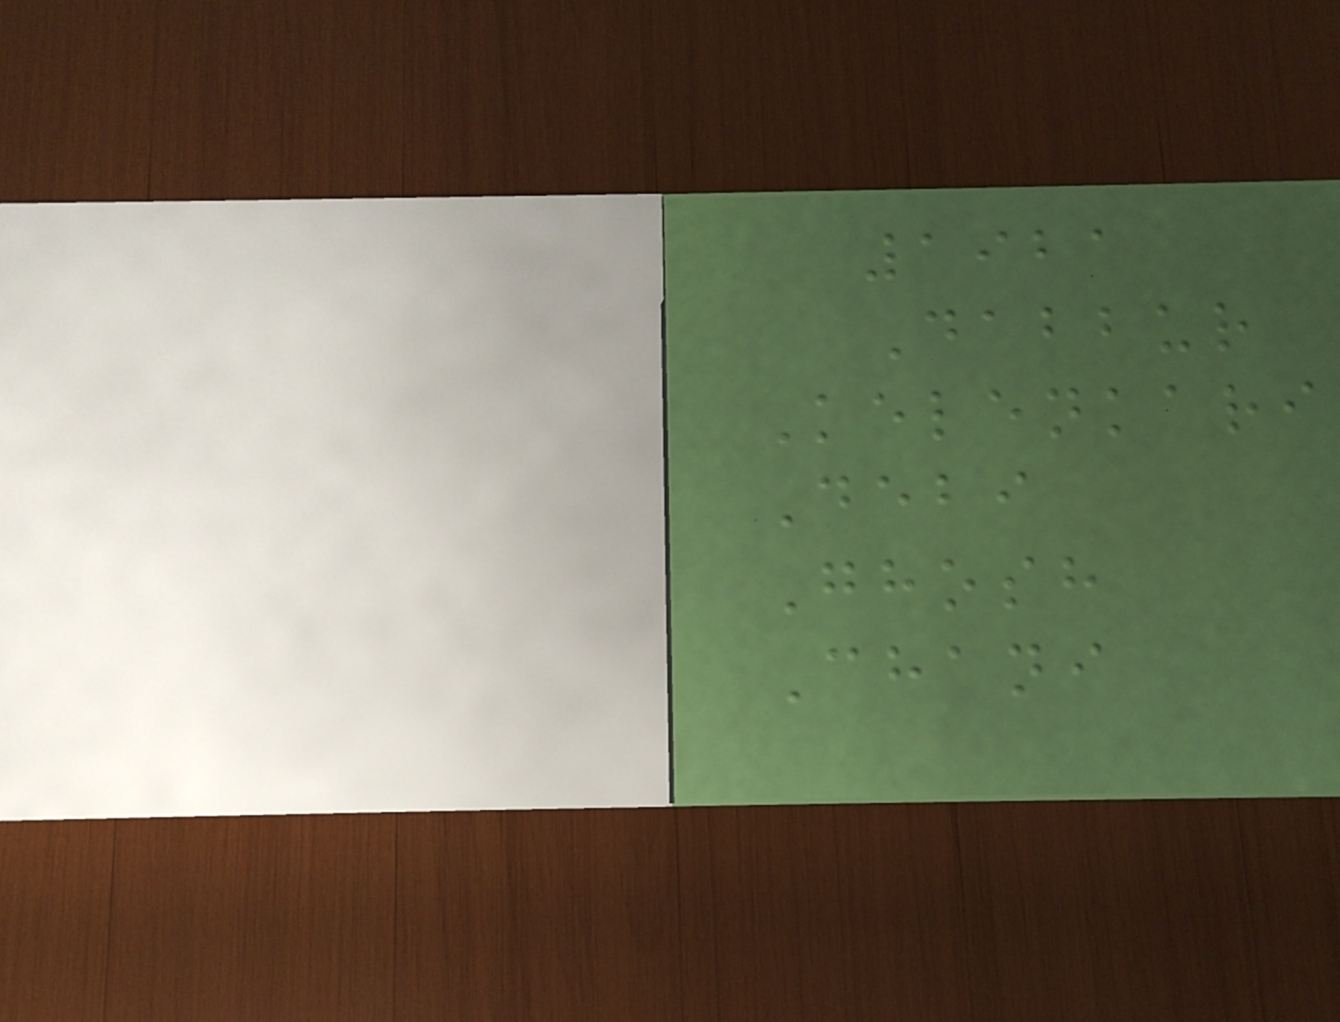1921
Dabbur
Kelenkari
Debi
Ghosh
Chani
